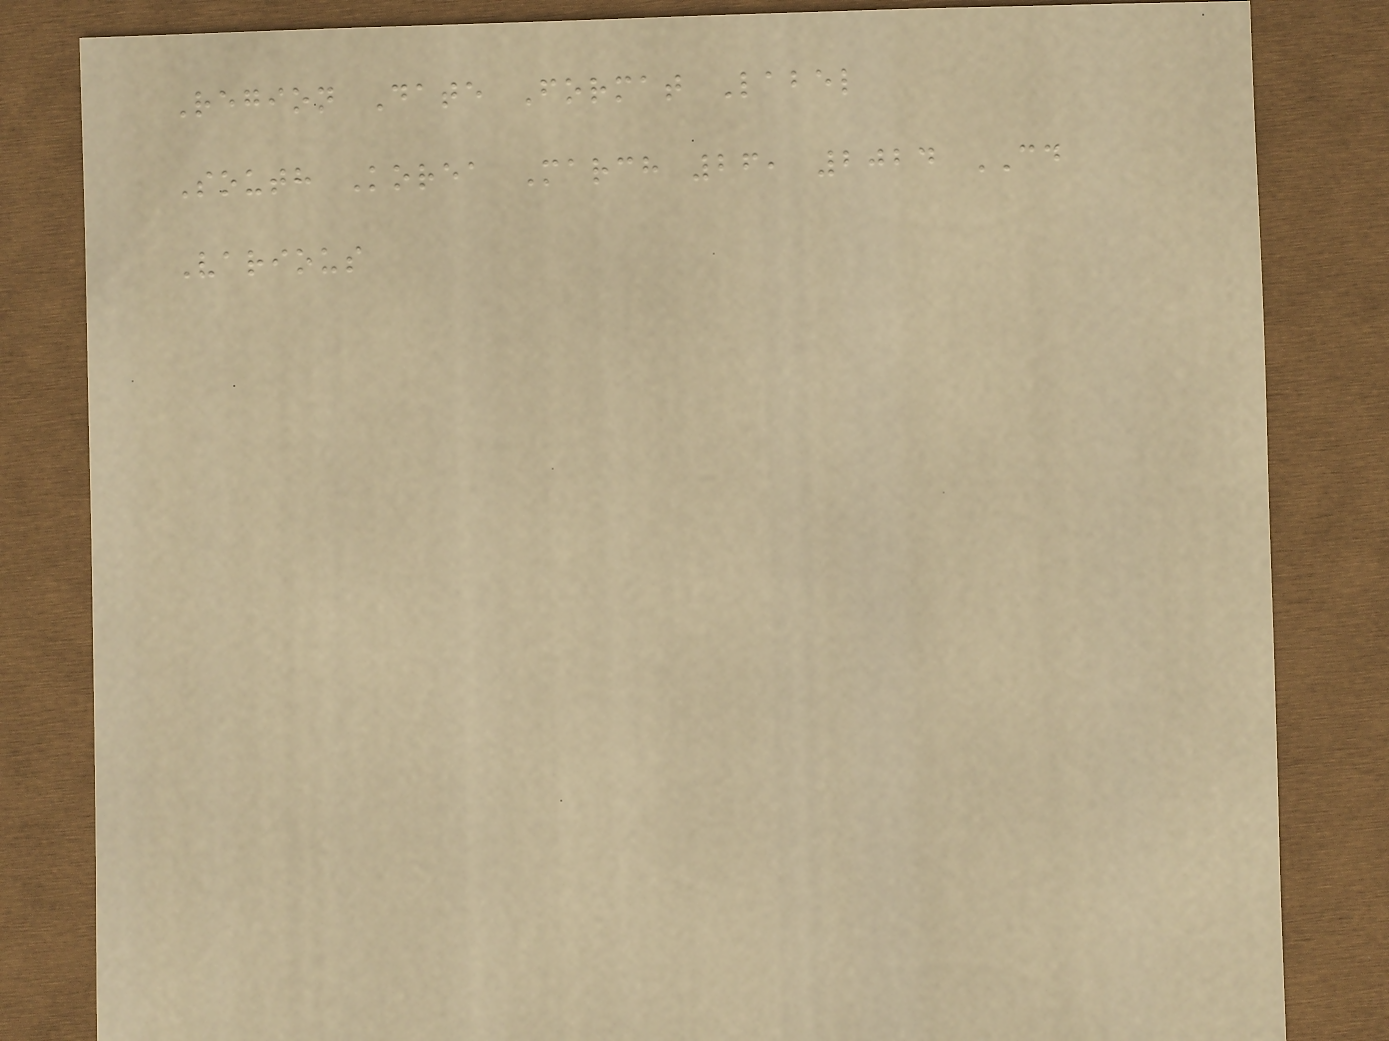Region Date Format Label
South Korea March 26, 2024 CD
Various
